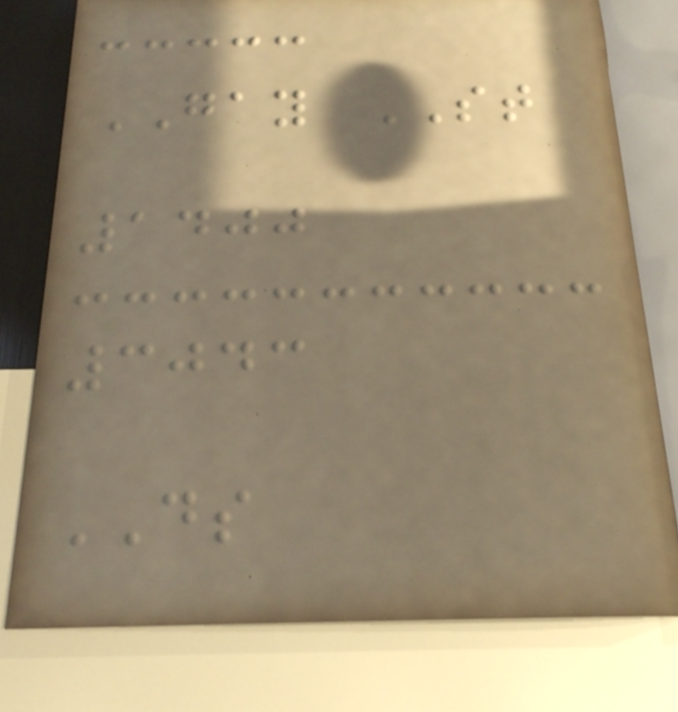GAY ST
1400
3043
DS
